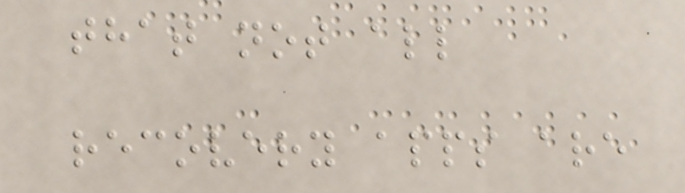that not all
recovery apps are
